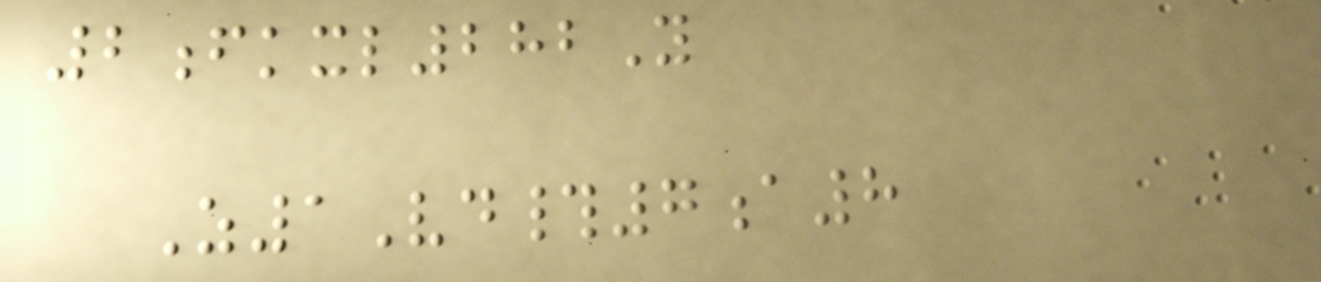2fkxl282Y
Z1Vd#7a8
